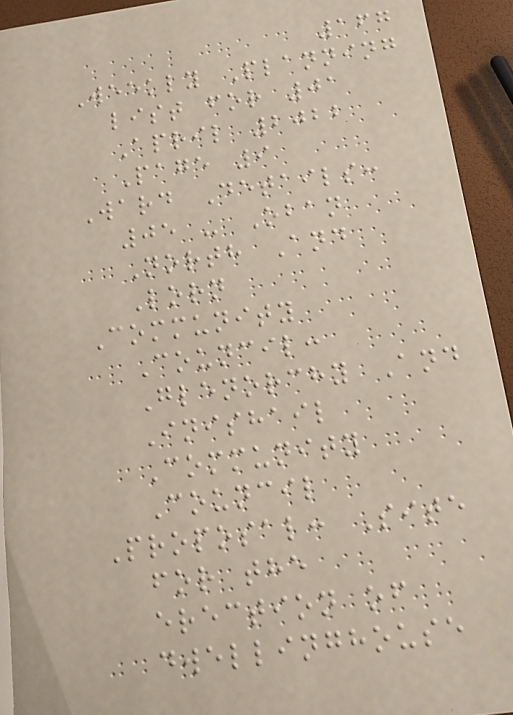167
Weekly Planning
list for 01
April 2022
Page 9
Ward Details:
05 - Oban
North And
Lorn
Community
Council:
Glenorchy And
Inishail
Community
Council
Proposal: Site
for the
erection of
dwellinghouse
